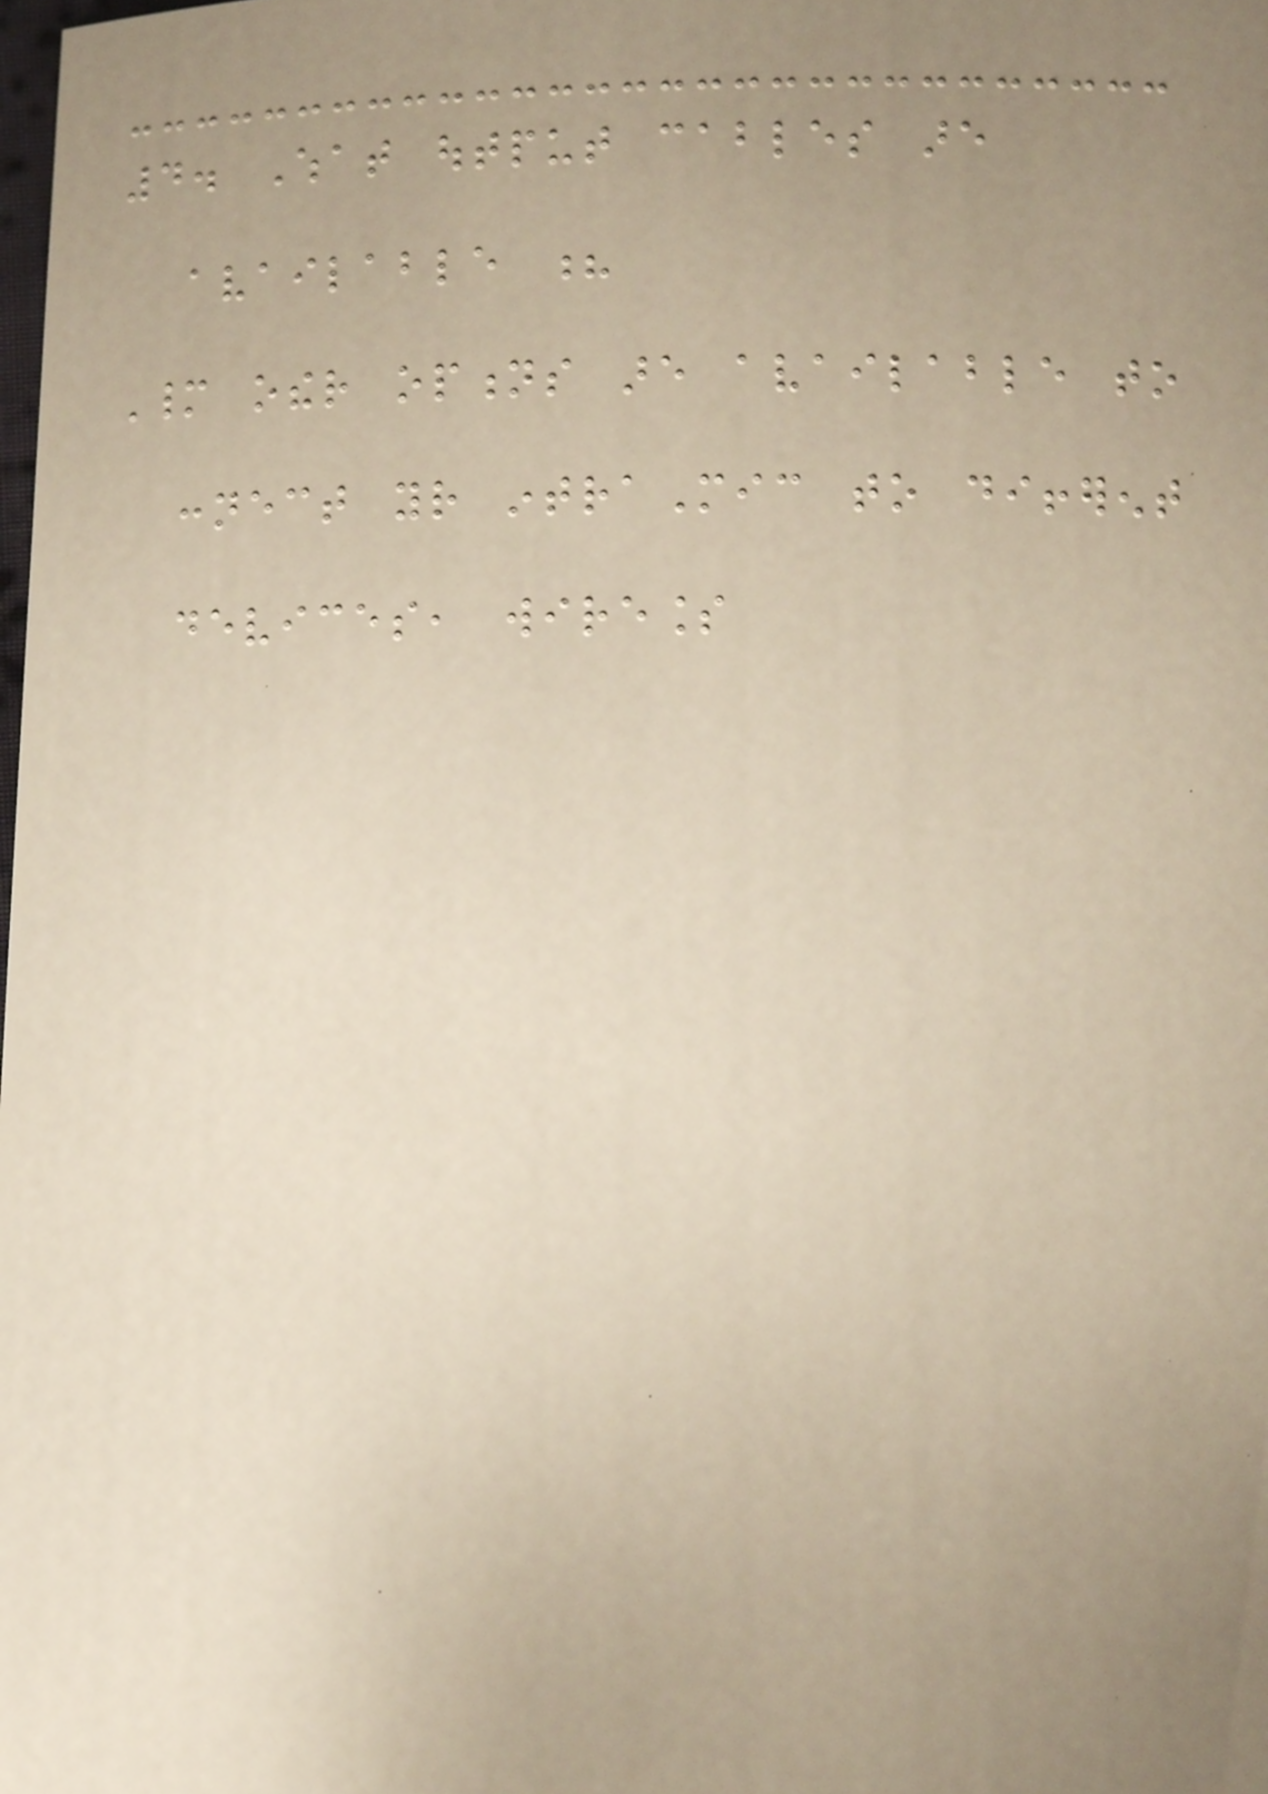4. What output cables are
available ?
Many other options are available to
connect your intraMic to different
devices, wireless
